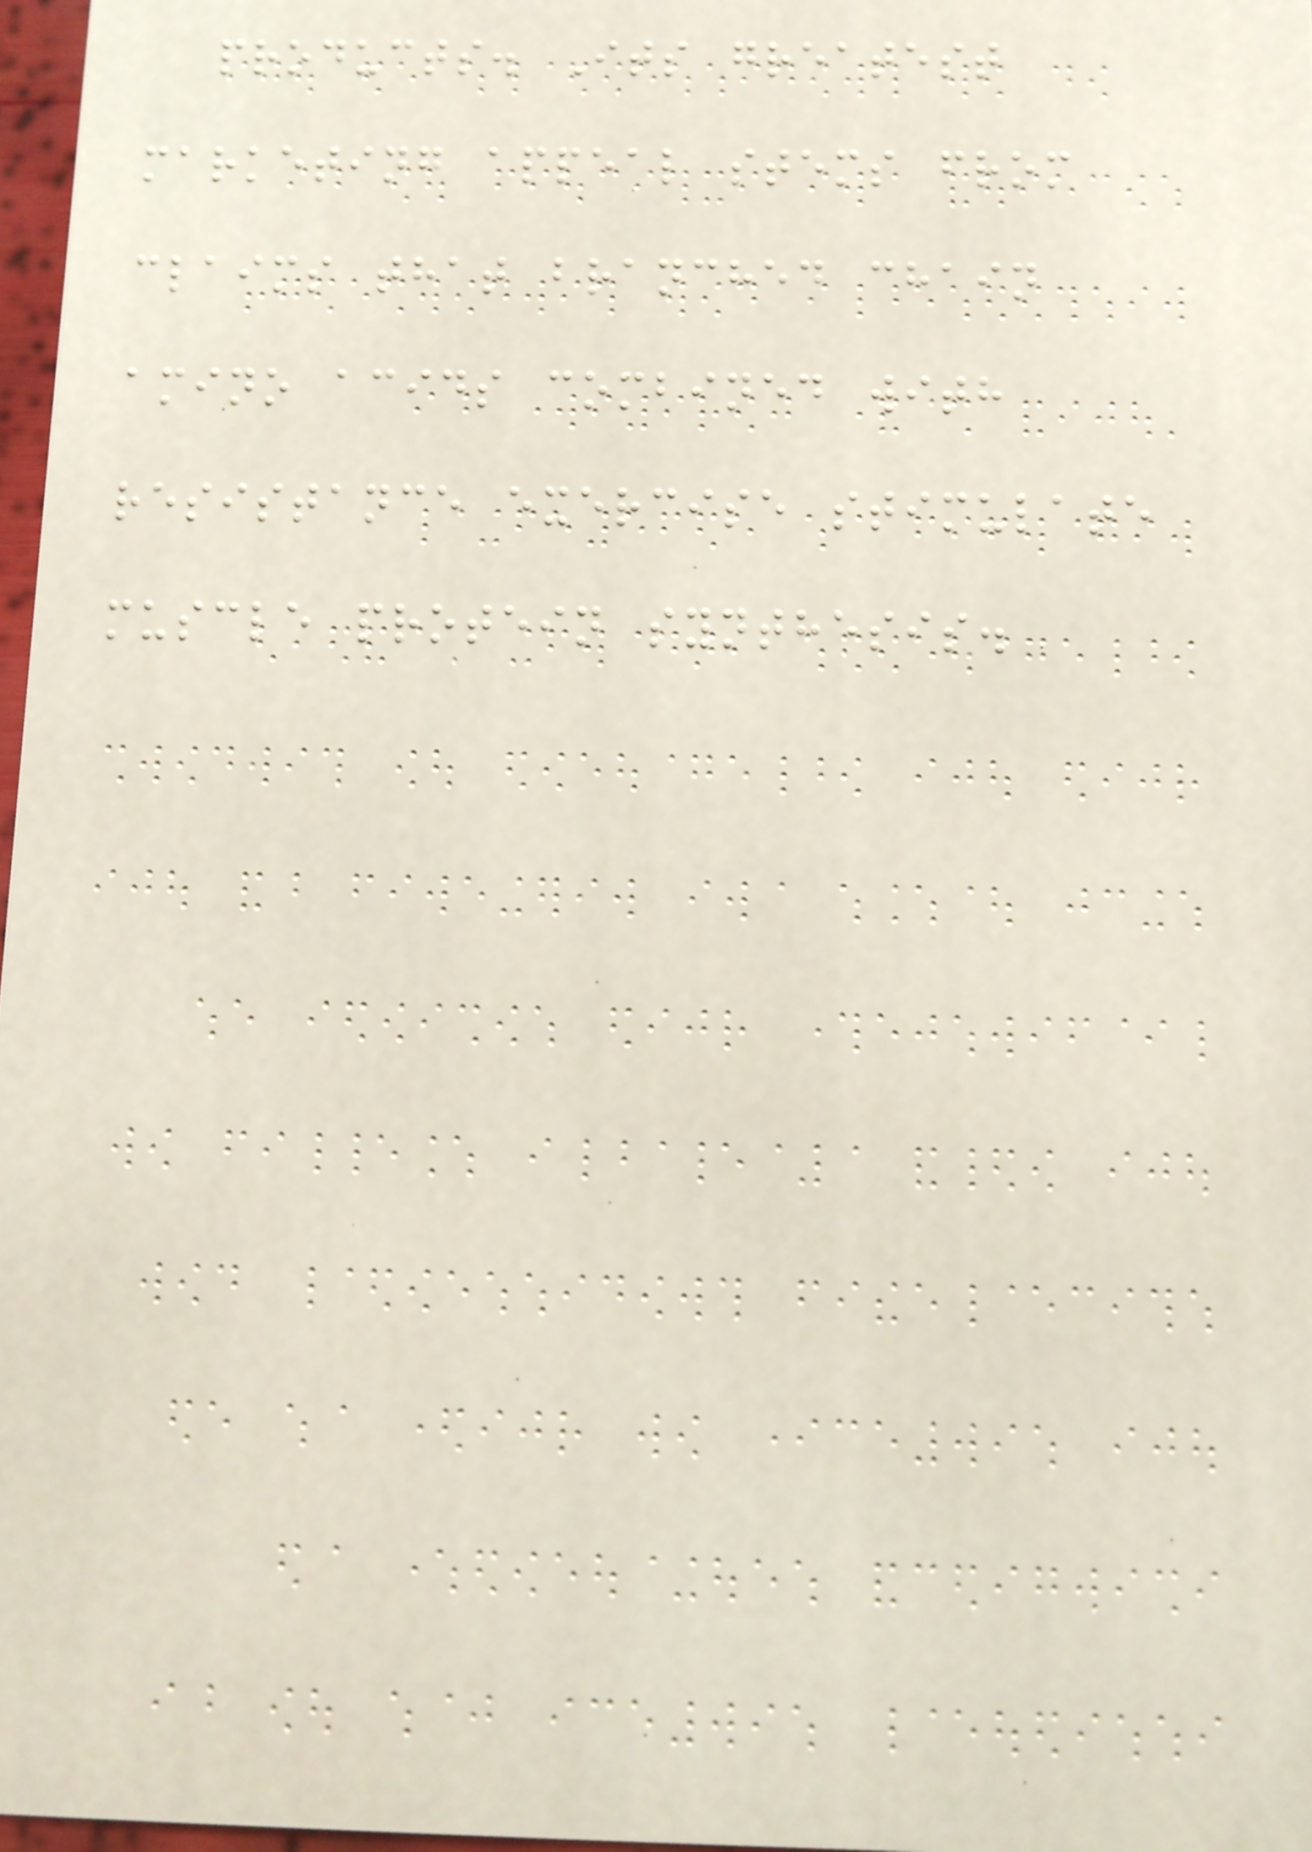products. Its greatest
marketing appeal stems from
claims that branched chain
amino acids combined with
resistance exercise stimulate
muscle protein synthesis.
